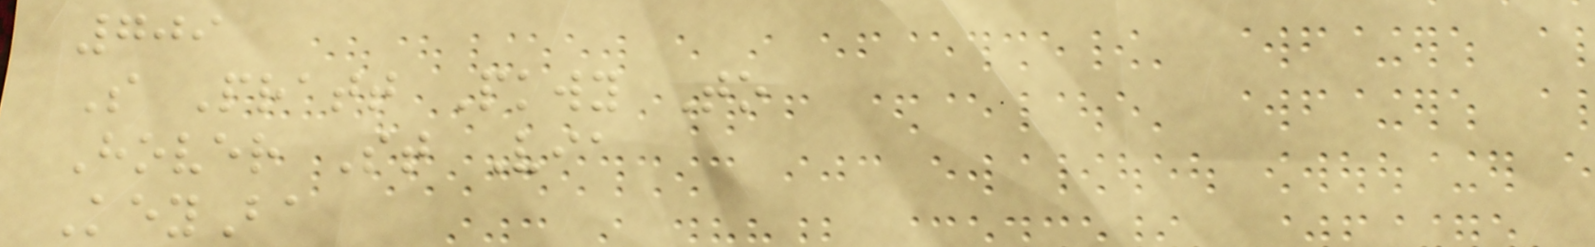709
S Pratt Pkwy To
Hover St Via
KeyBa
